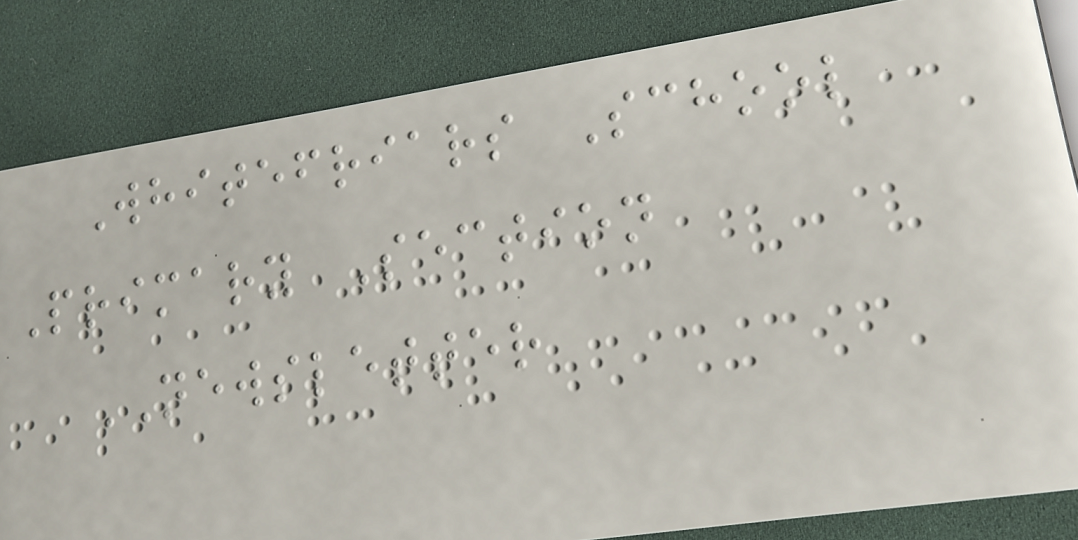Whitefriars School
Primary Section
NEWSLETTER
